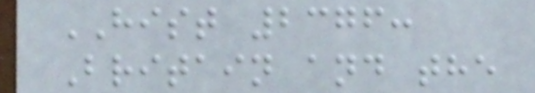HIST 2376:
Britain and the
